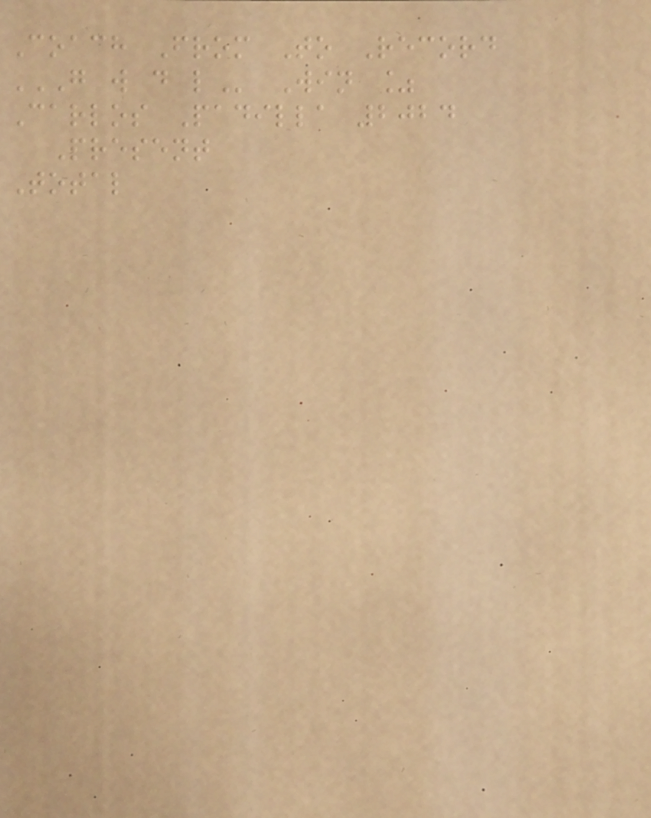Coach From To Record
G W D L Win %
Carlos Padilla 2024
Present
Total
